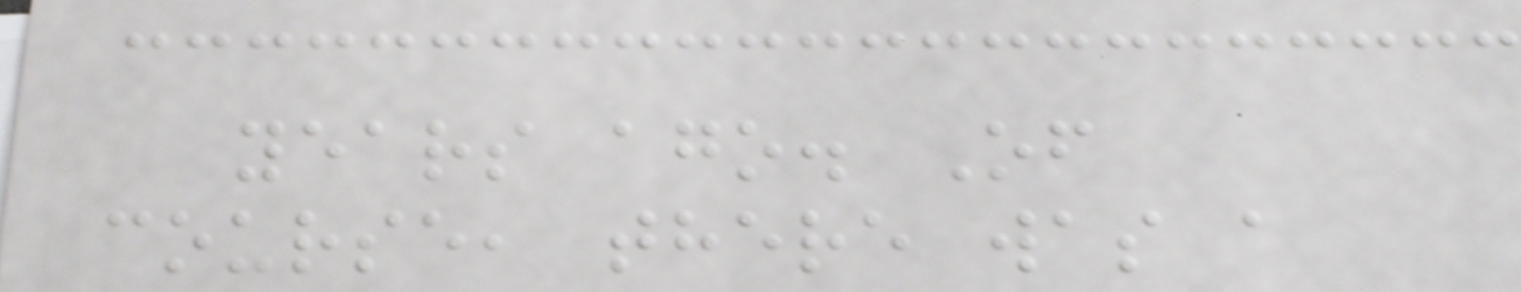years ago. Of
course, there was a
